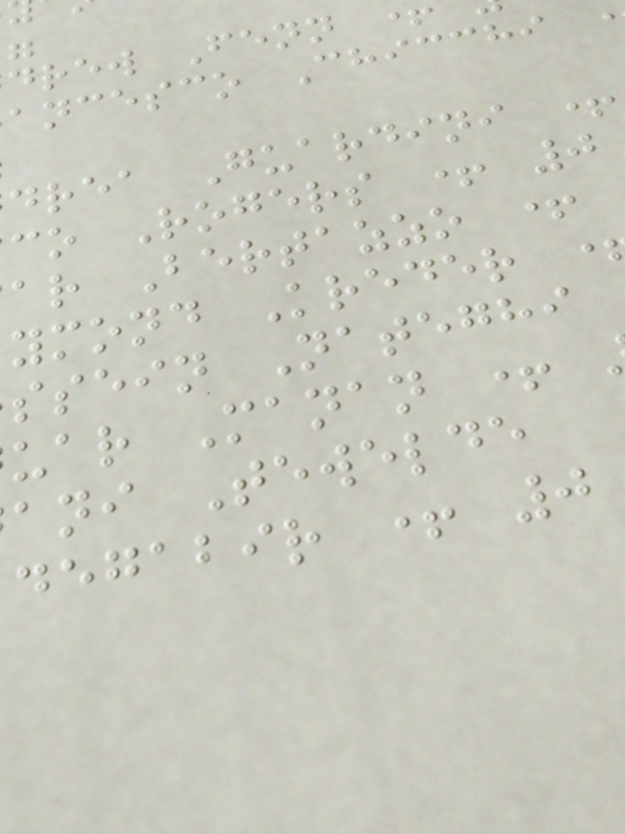drew Fenn
ancesco Chicchi
drea Guardini +
co Rogers + 0
ar Bertazzo +
ymond Kreder
ssein Nateghi
uar Manan +
ani Tewelde
degabir + 0
